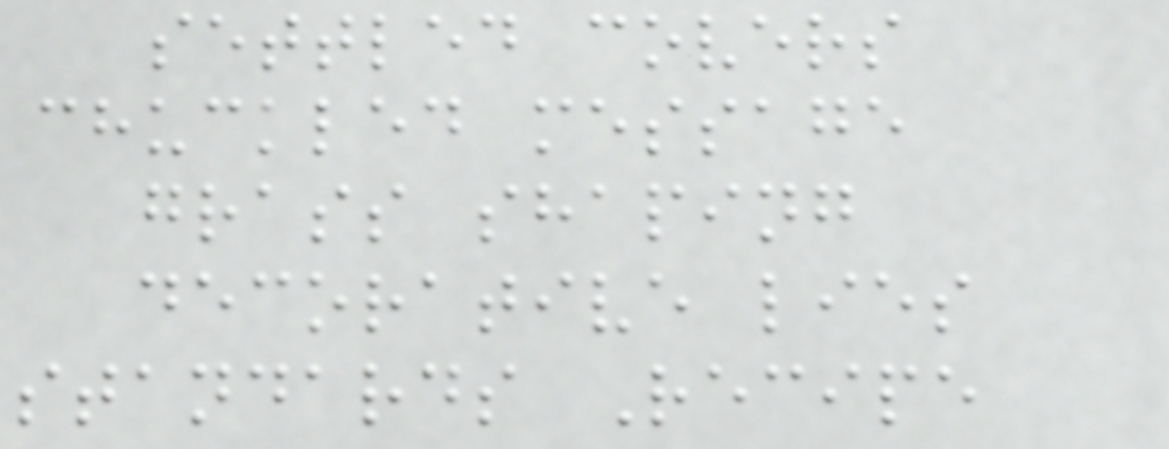settled covers
chuckled message
grass shaping
decorative lies
standards Recipe
